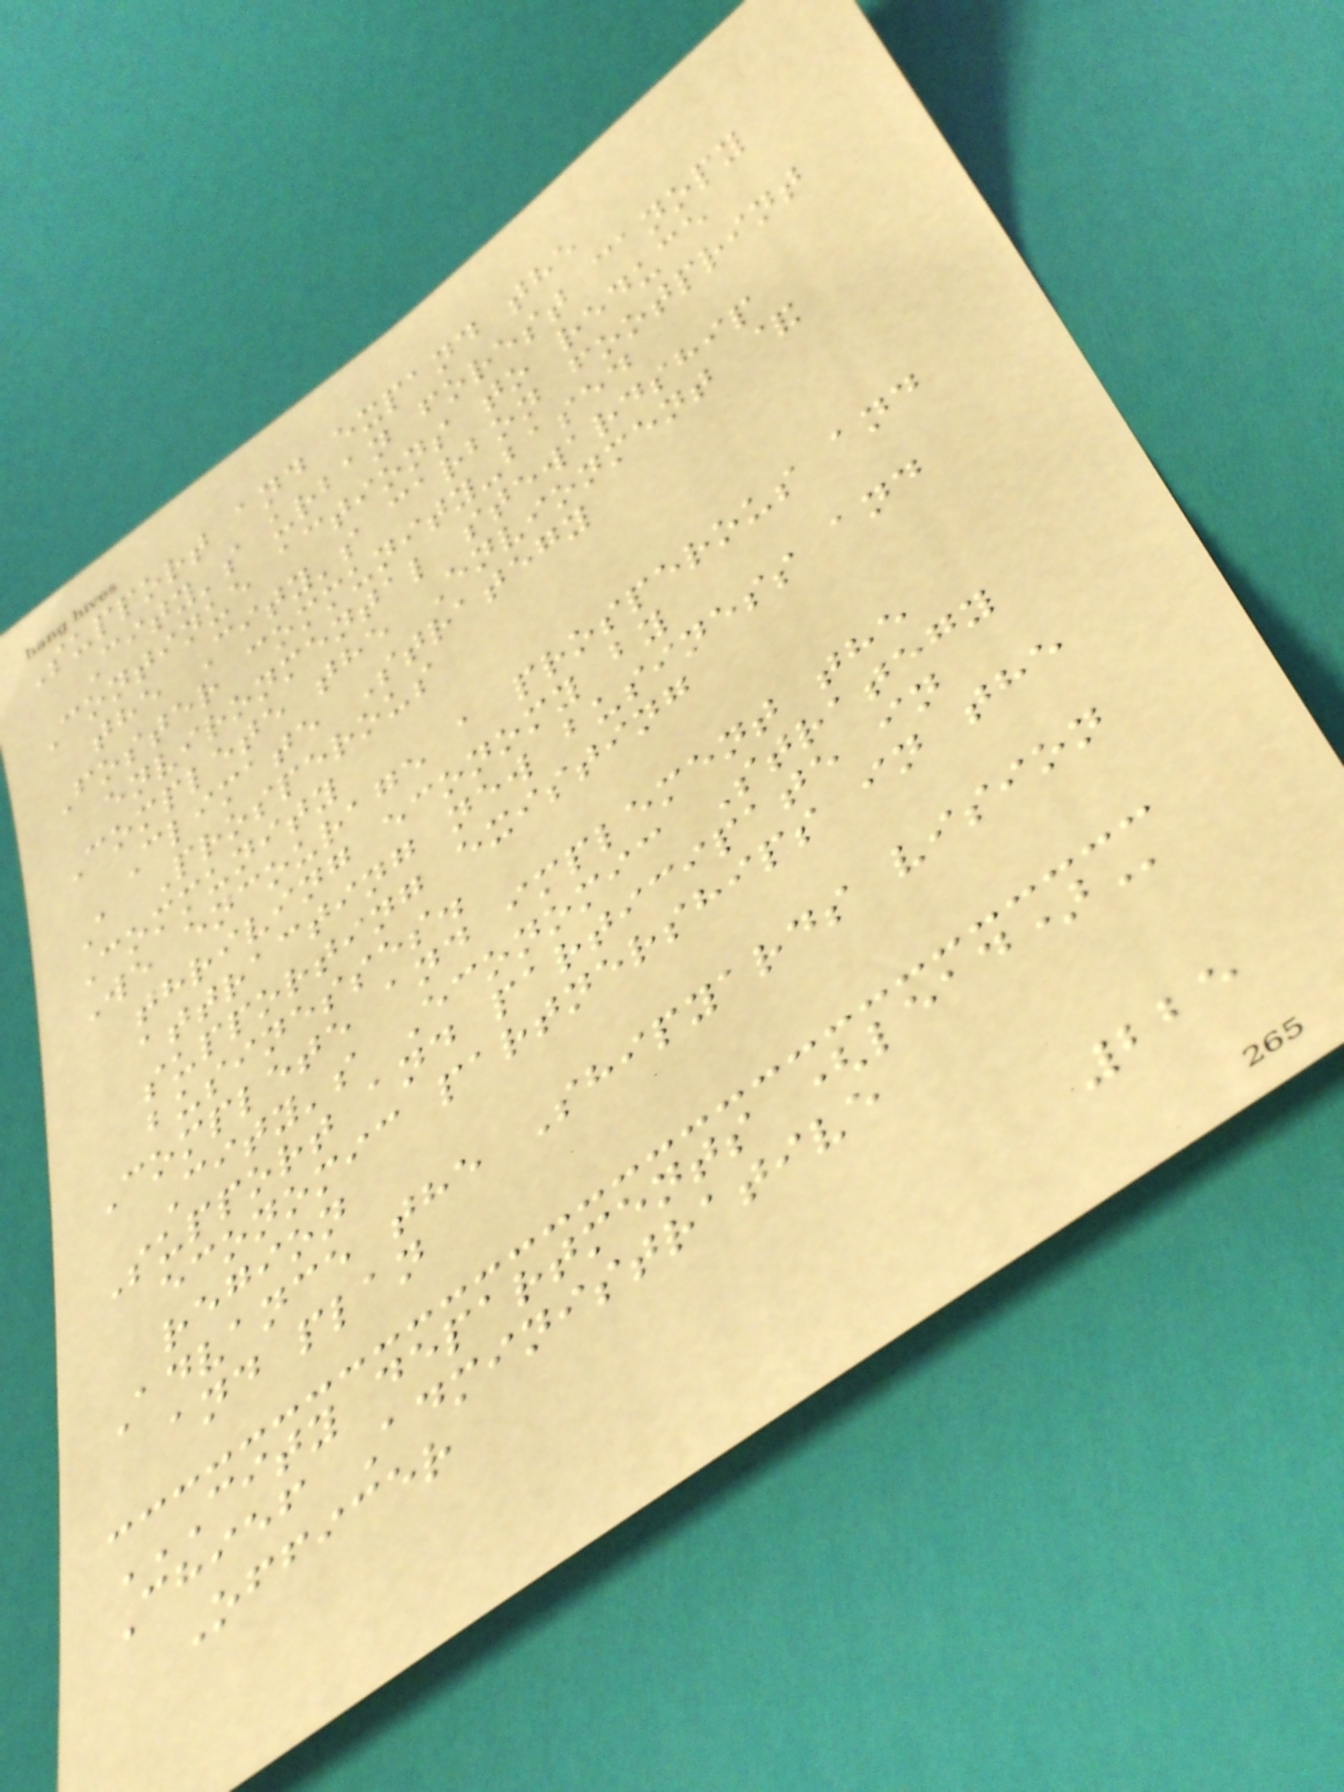Support and expand the
City's urban forest canopy
Continue actions to reduce
the City's carbon footprint
Foster community-based
environmental stewardship
Complete the Envionment &
Climate Strategy
A Prosperous
Community
We encourage a prosperous and
thriving economy by
attracting new business and
supporting existing
businesses.
Complete and implement the
City's Economic Strategy
Support and participate in
economic partnerships in the
region
Advance the Shipyards vision
and plan
CITY DEPARTMENTS (LEAD)
Chief Administrative
Officer
225
